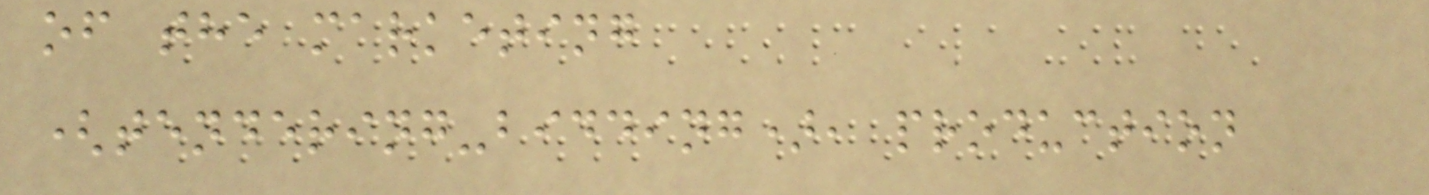of the marketing
(tendering-bidding), production
